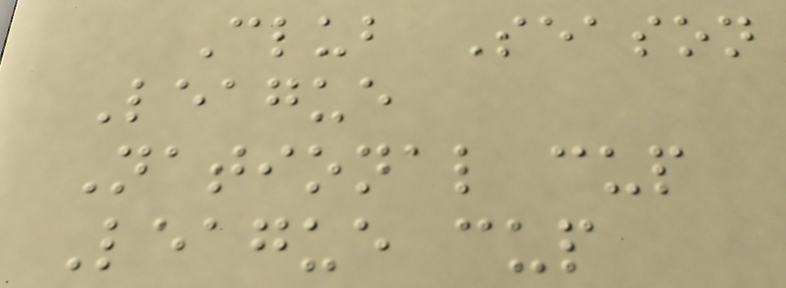Club Season
League
National cup
League cup
